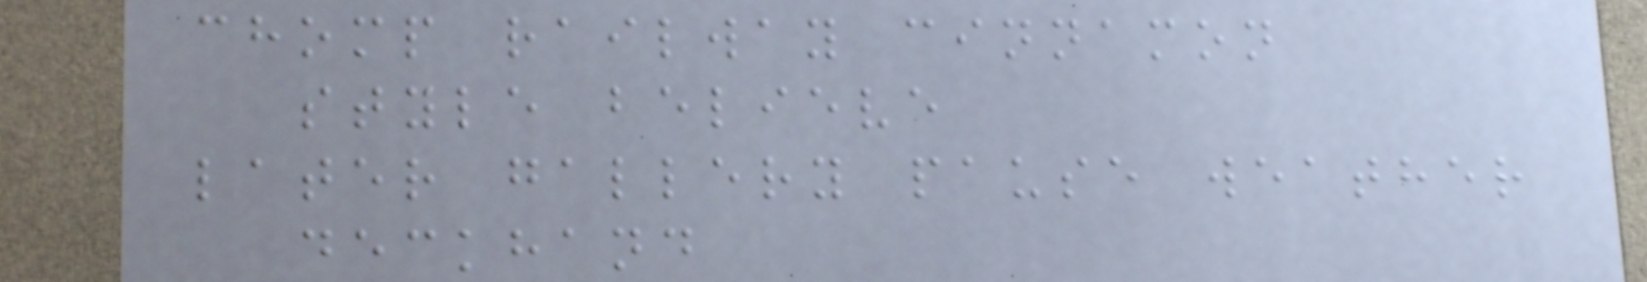chomp railway cinnamon
style believe
later gallery pause weather
deckhand
